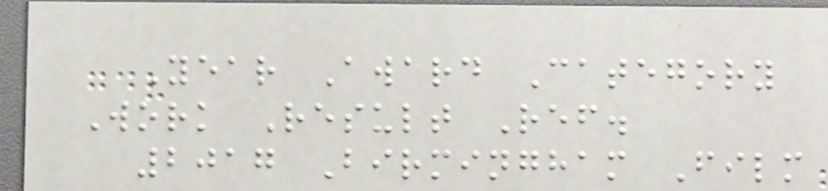Year Award Category
Work Result Ref.
2017 Birmingham Film
